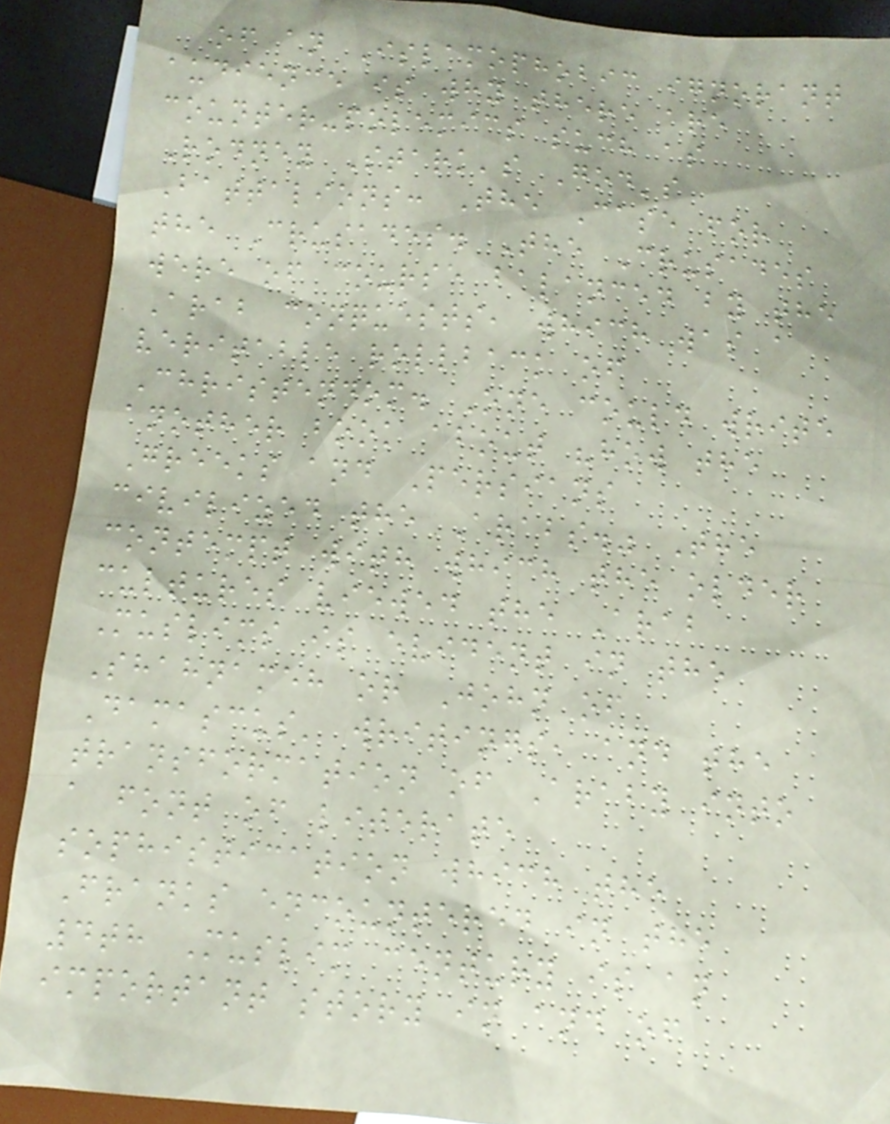of an Islamophobic ignorant
audience is why there are
counter-polemics such as
Rodney Stark's God's
Battalions: The Case for
the Crusades. The Crusades
were of course balanced by the
Arab conquests, which was a
veritable rollback of
Christendom. One could write
another book about "how the
Greeks and Persians
civilized the Arabs." The
contempt with which the older
cultures viewed the Arab
Muslims is evident in the
Shahnameh or John of
Damascus' writings, and the
transformation of Araby into
a font of literate
sophistication which the
Franks encountered in the
4th Muslim century is an
important story in and of
